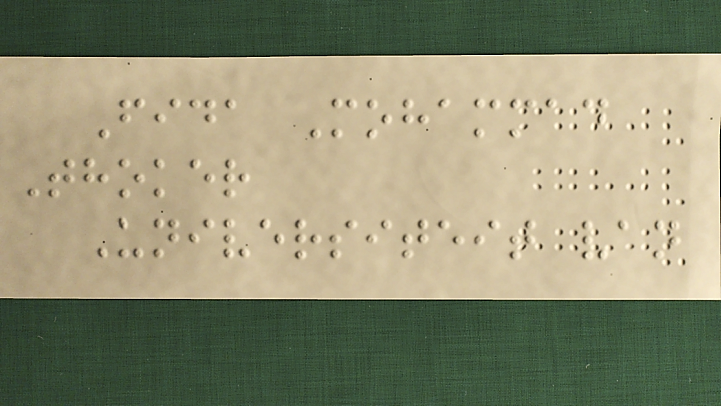Fida Mohammad
Thoker
Universiteit van
